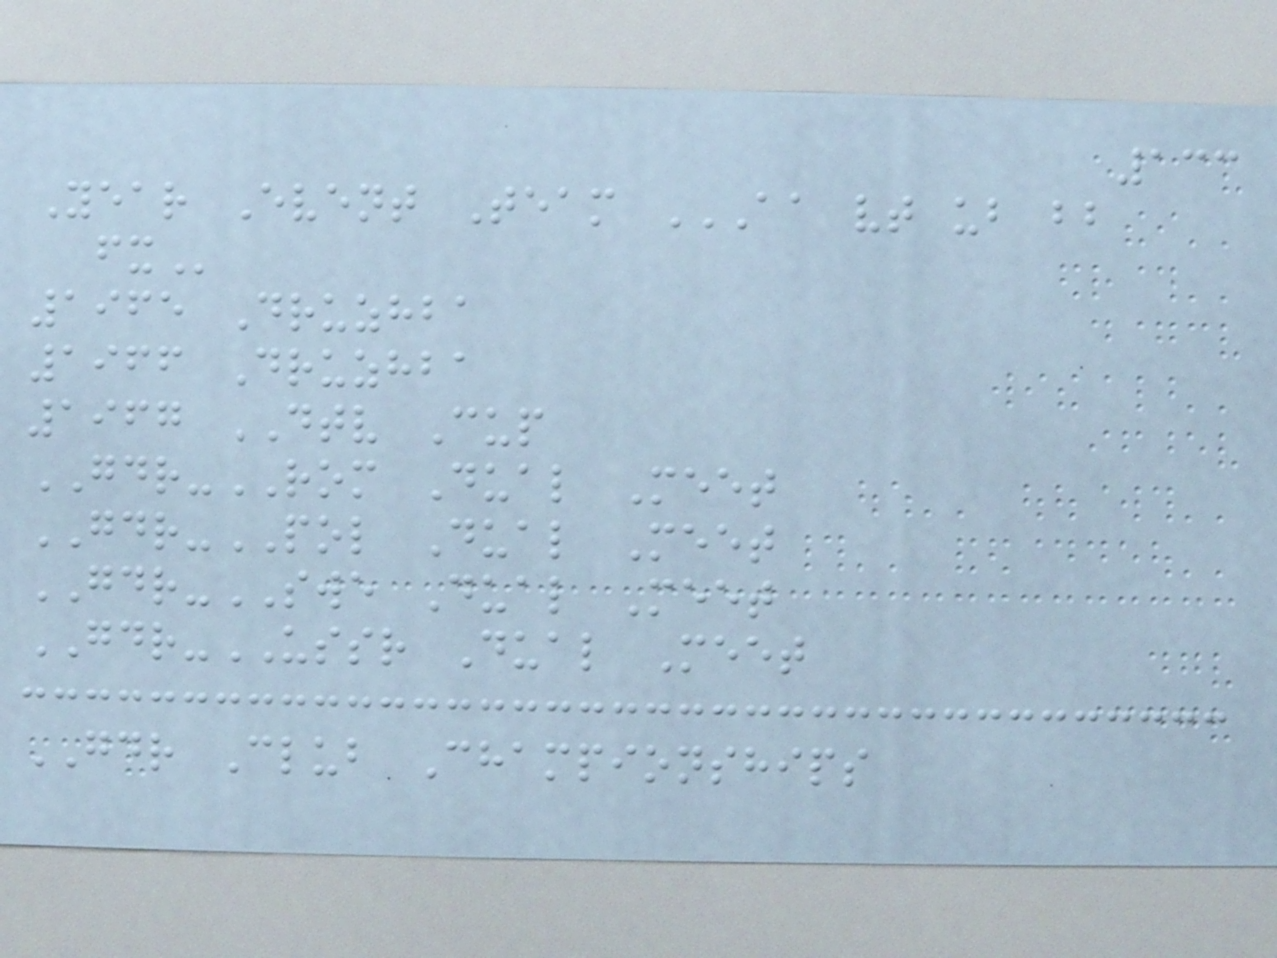133
Year Event Team AA VT UB BB
FX
1965 Druzhba
1966 Druzhba
1967 DTV Cup
GDR-ROM Dual Meet
GDR-POL Dual Meet
GDR-SWE Dual Meet
GDR-USSR Dual Meet
GDR Club Championships
